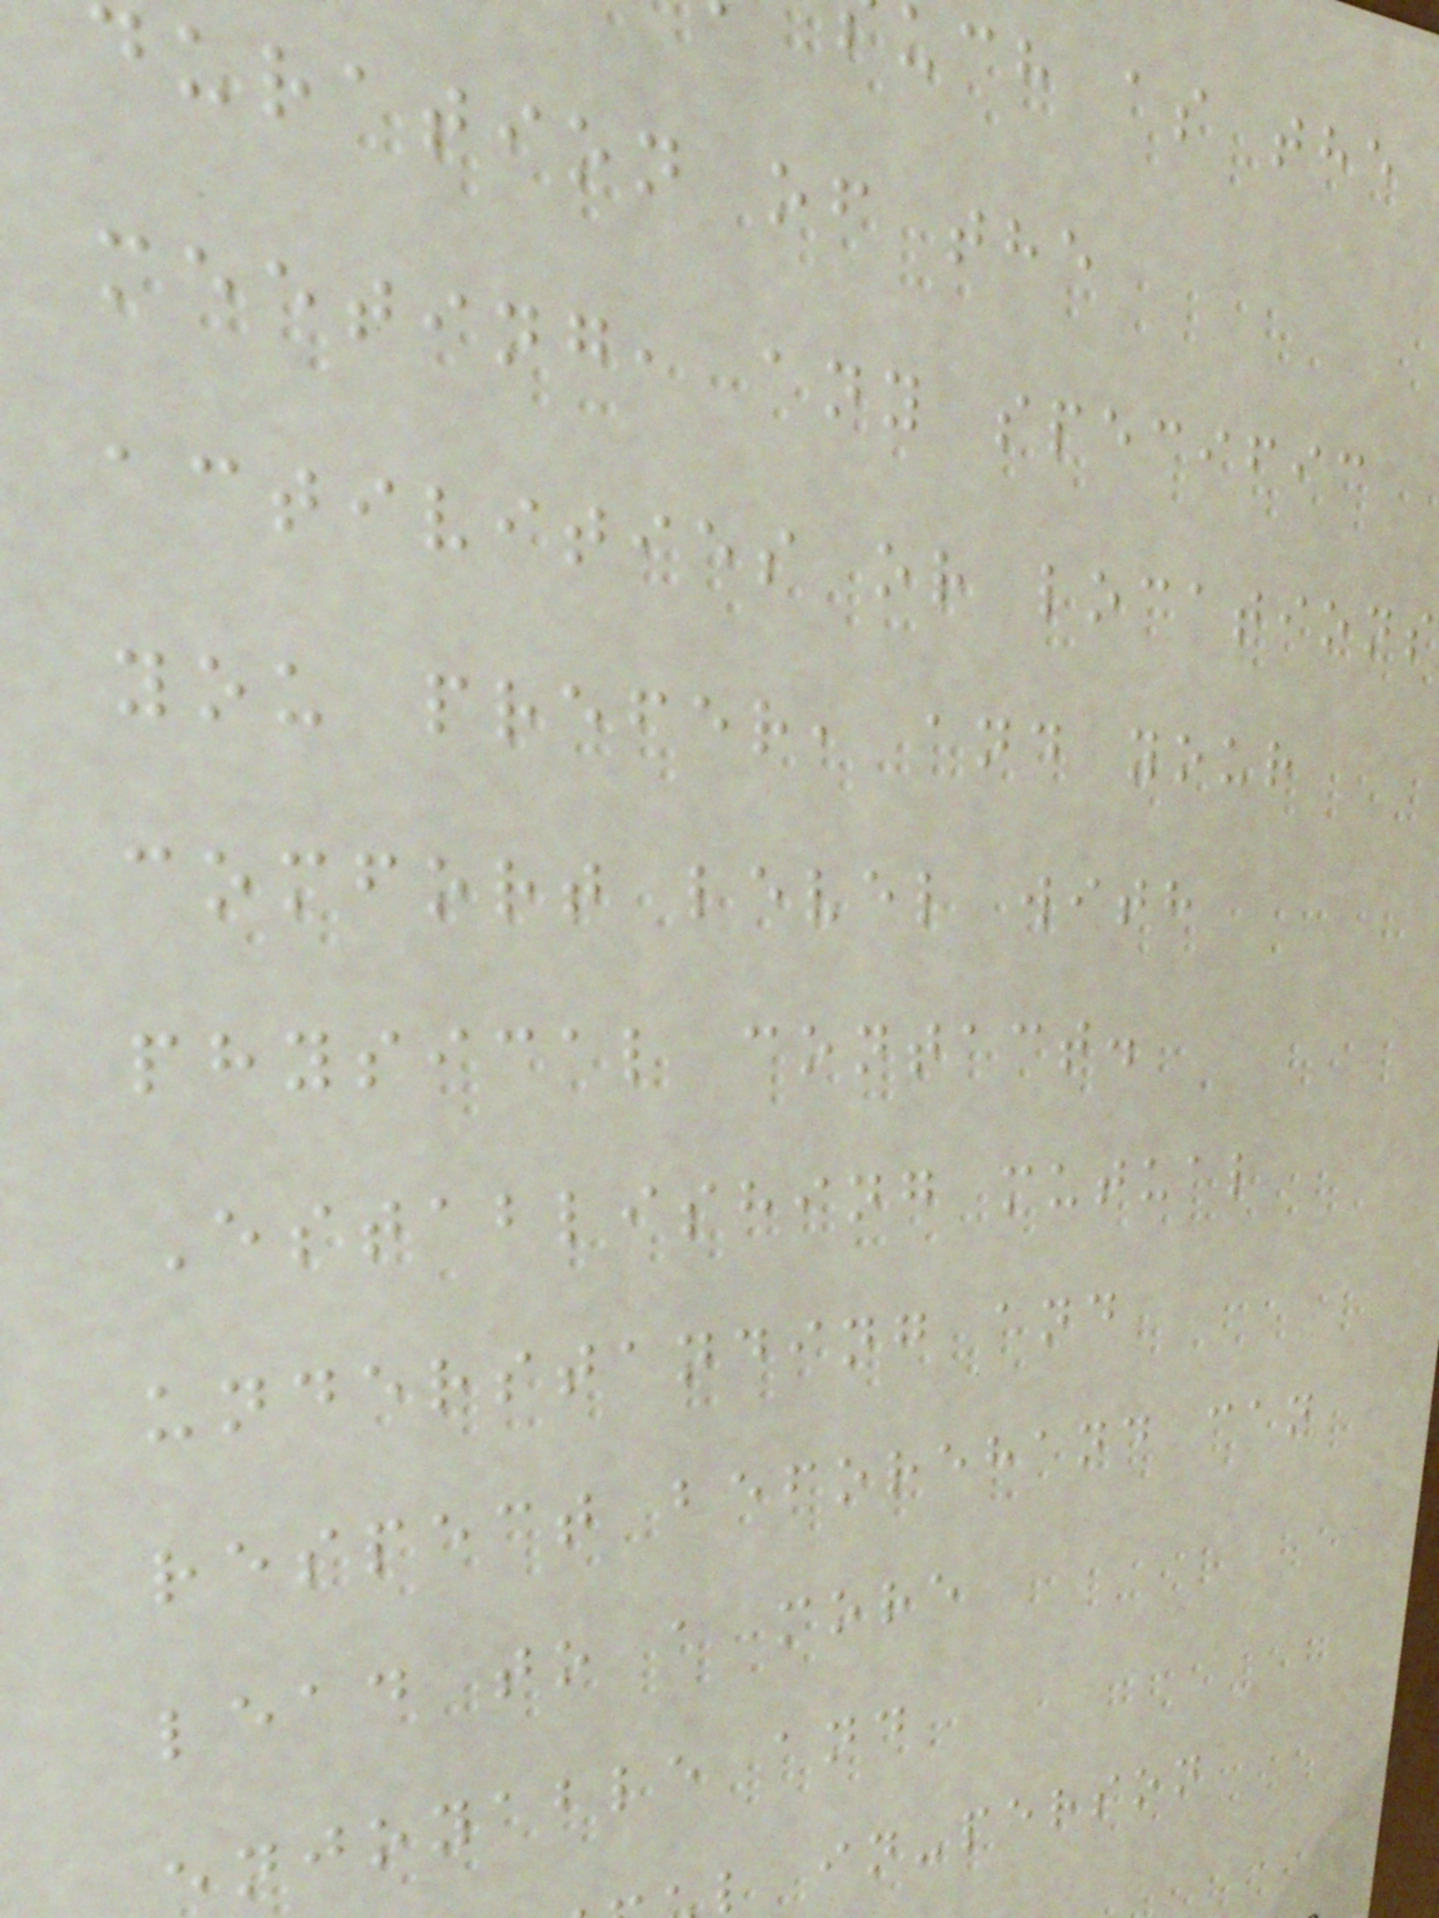uch as the
duration of the
meeting, any specific
activities or locations
you prefer, and your
comfort level with
physical contact.
Establishing mutual
understanding and
respect beforehand can
lead to a more
enjoyable and
l in-person
